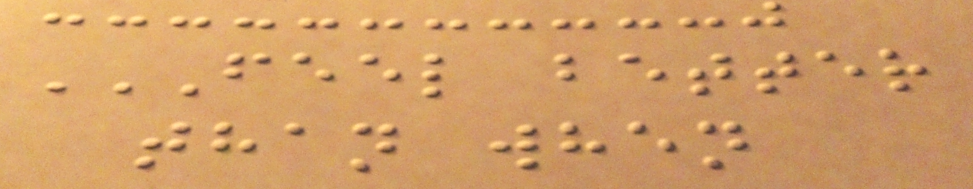FEEL BETTER
THAN WHEN
